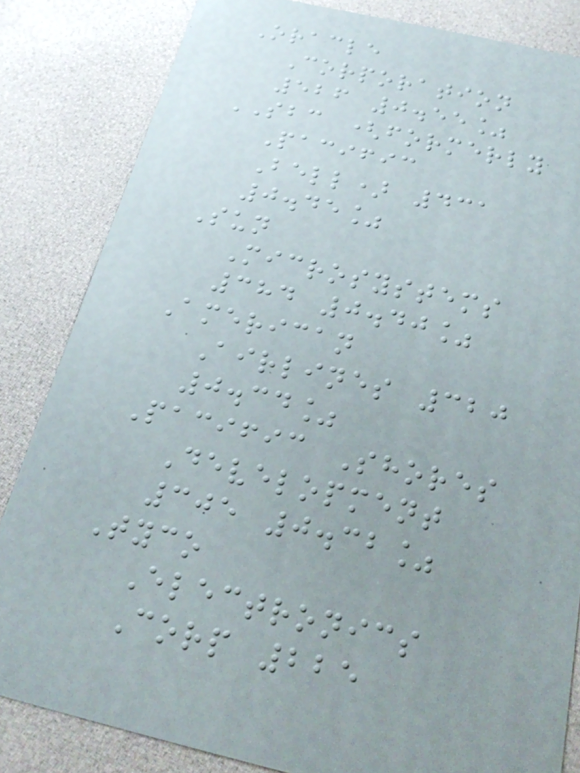Oracle
Corporation
526 0.55%
SBC (formerly
Pacific
Bell) 431
0.45%
Sun
Microsystems
384 0.40%
American
Airlines 320
0.34%
Pacific Shores
Development
305 0.32%
Tyco
Electronics
Corp 225
